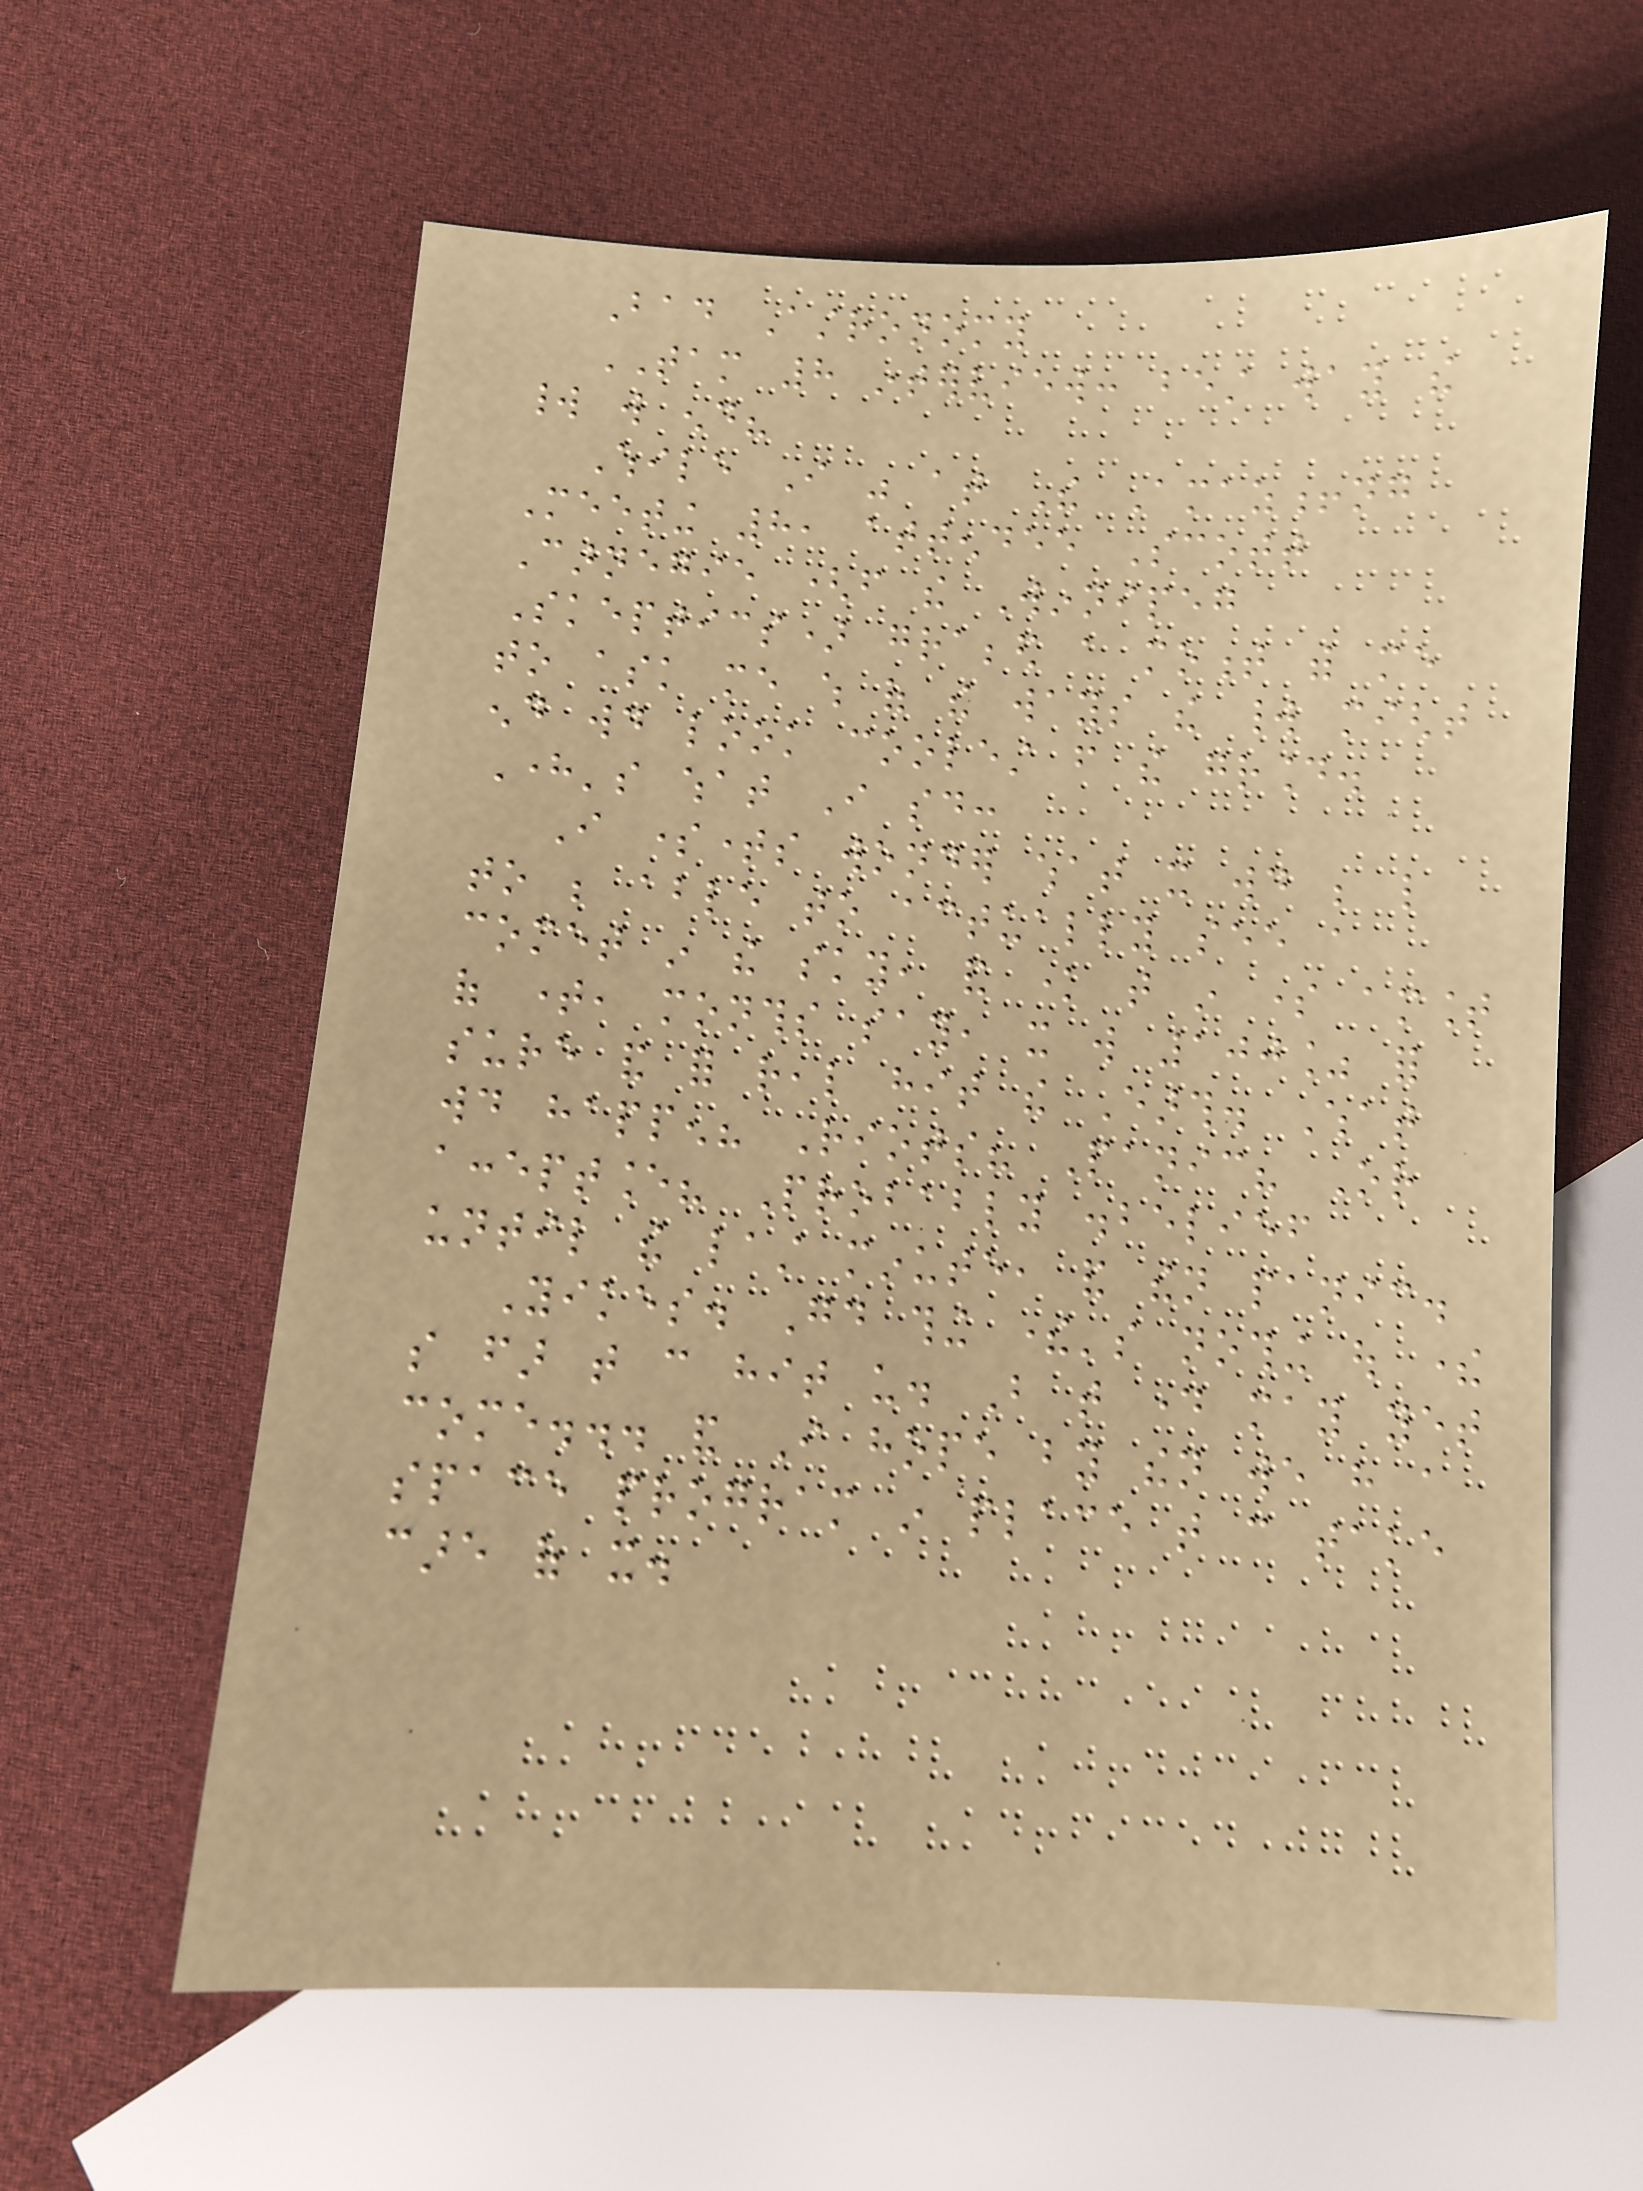Bad Astronomy
TAM 8 interview: best way the
world will end?
While I was at The Amaz!ng
Meeting 8, attendee Scott
Carnegie (from the Winnipeg
Skeptics) grabbed a moment with me
to ask me which of the ways the world might
end would look coolest from the ground.
Here's what I said:
I sometimes wonder what it would be like
to be able to actually see a
comet in the sky, and know that in some amount
of time, months say, it will 100% for
sure and for real hit the Earth. What
would happen? Riots? Panic? Or
acceptance? Probably disbelief
until the last minute, and then panic.
Yikes. Good thing there's nothing out there
so far that can hit us. But that day may yet
come... and I hope by then we have a
space program in place that can take
care of it.
